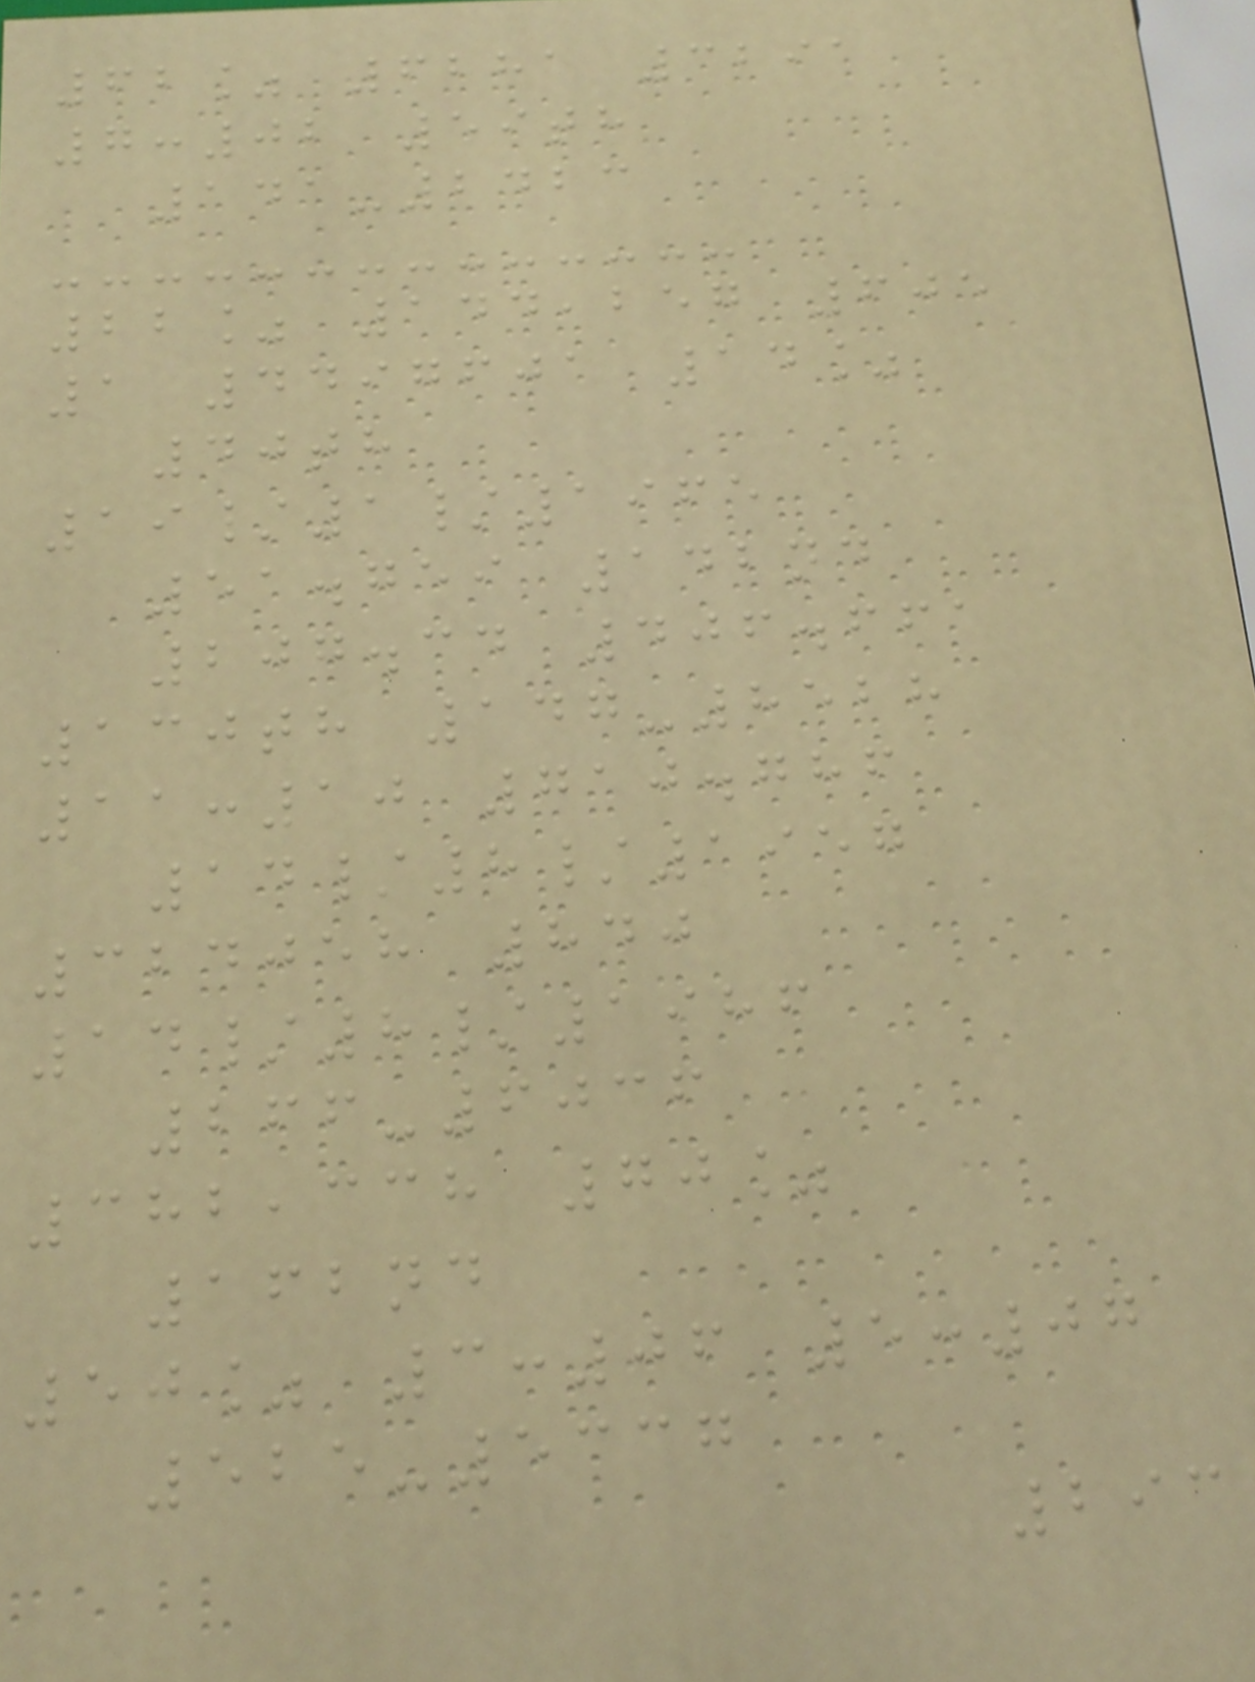62% 6281 3291
7:02 59th
141-2423
22% 144,257 605
1 4497601 14%
40th
19/1/1965
51.759 142nd
207.34 406.661
130th 147-8528
11:10 710.786
14/8/1957
324058 840
14/8/1986
266-6036
382,338 70%
162nd
50% 3:06 5:07
525-5337
293
